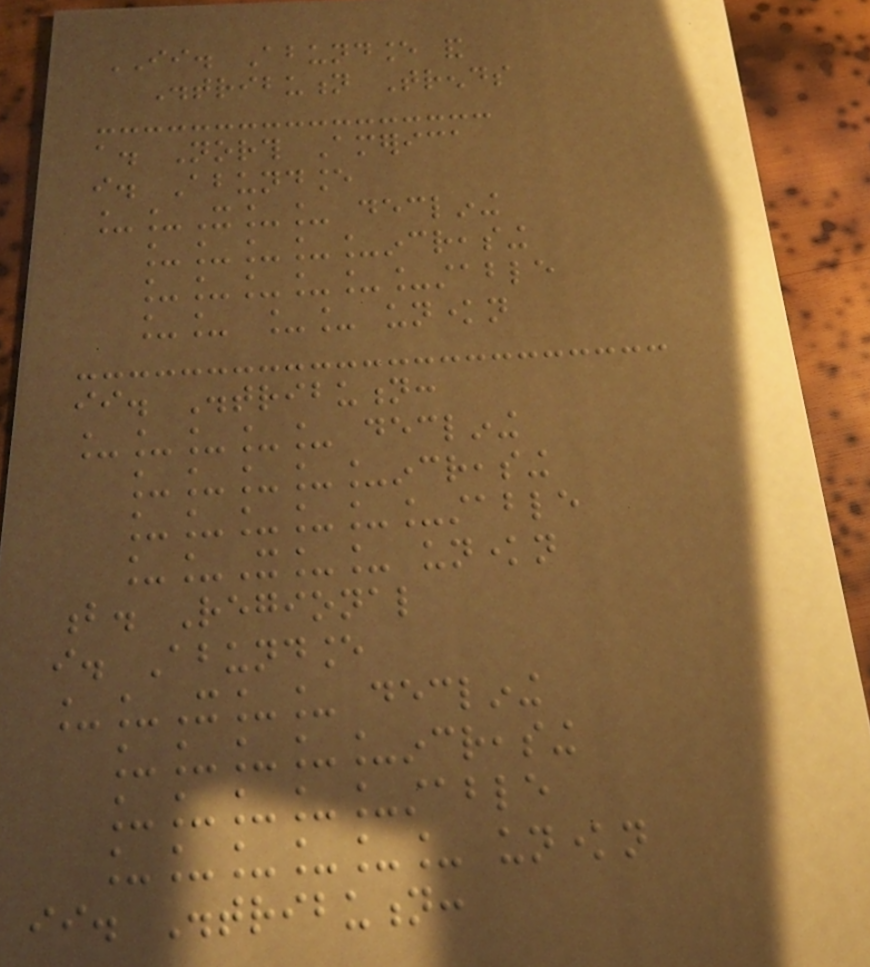II. Abundance and
Distribution Trends
a. North America
i. Abundance
__X__ declining
_____increasing
______stable
__ __ unknown
ii. Distribution:
_____ declining
_____increasing
______stable
__X__ unknown
b. Regional
i. Abundance
__X__ declining
_____increasing
_____stable
______ unknown
ii. Distribution:
